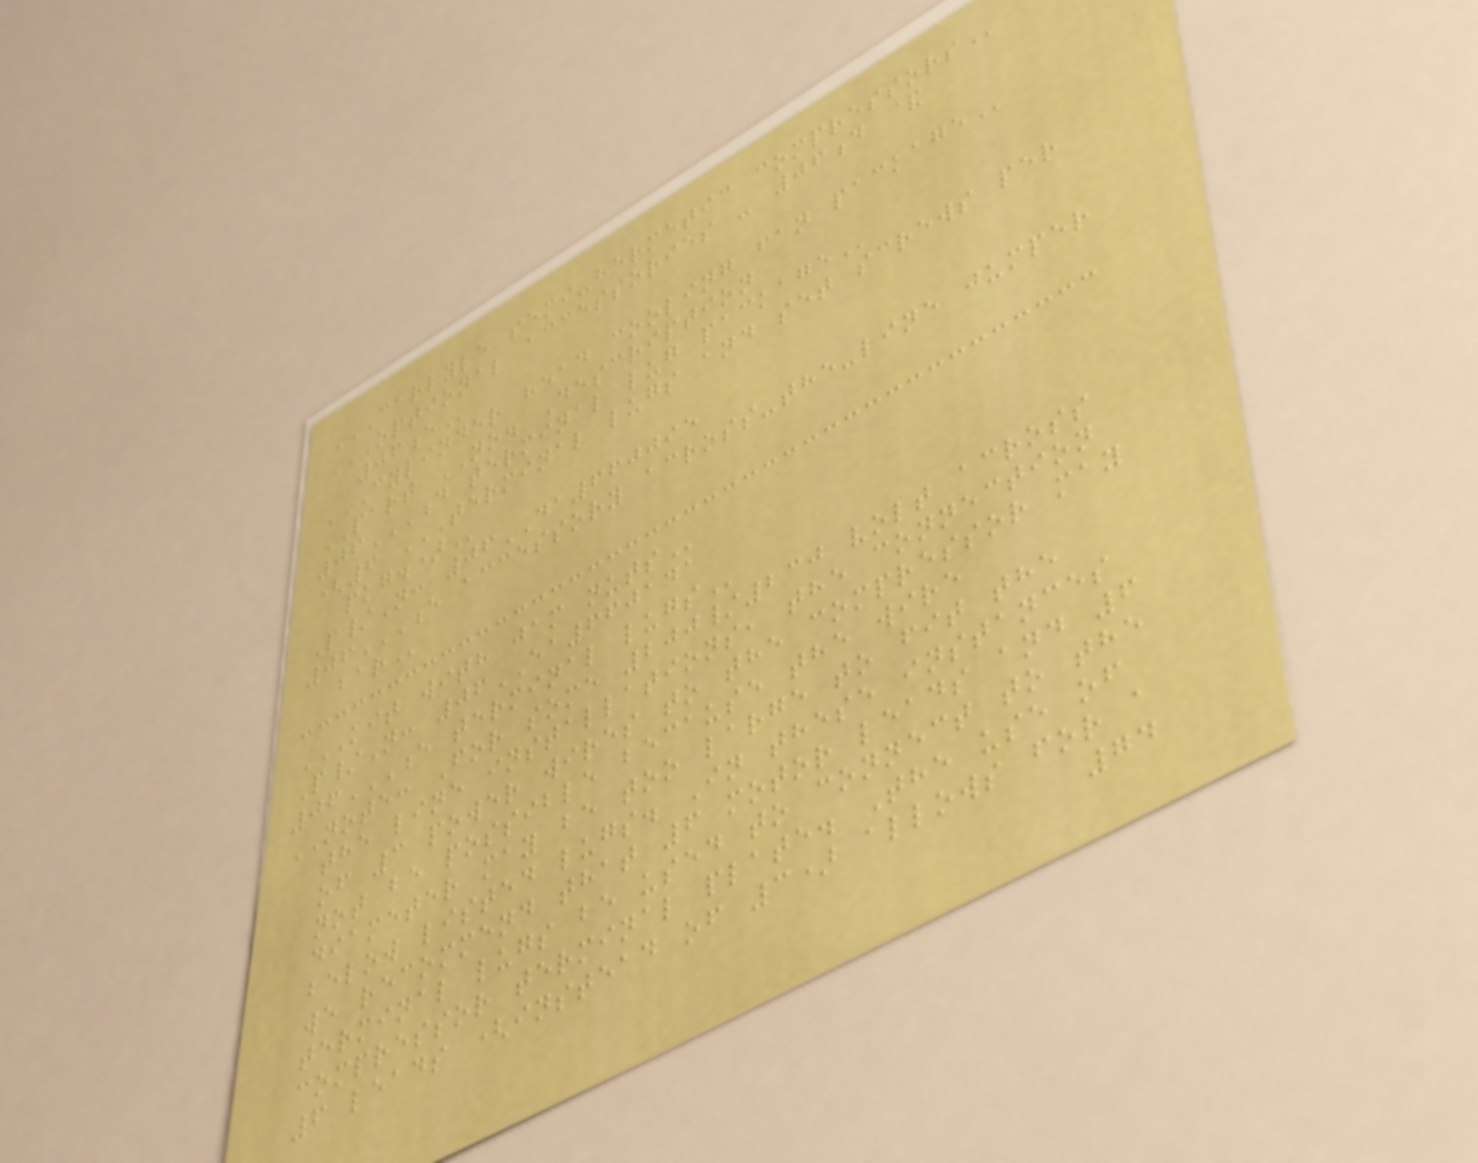CARLYLE SEMI-HERMETIC COMPRESSORS
OPTIONAL ACCESSORIES - 06D &
06E
CYLINDER HEAD COOLING FAN PACKAGE
PART NO. Description
06D TERMINAL LUG PACKAGE
(6 TERMINAL LUGS AND SET SCREWS PER
PKG.)
P/N: 06DA660095
06E ACCESSORY ACROSS-THE-LINE JUMPER
BAR
KIT WITH JAM NUTS
P/N: 06EA660141
06E TERMINAL LUGS
NOTE: For some 200/230 volt across
the line installations, the connection
of 3 power wires to the compressor may
not be possible because the wire
diameter may be too large to fit the
below listed lugs. In these instances
we recommend that 6 motor leads and 6
terminal lugs be used to connect to the
compressor terminal plate. The use of
6 leads (instead of 3) allows for a
74
